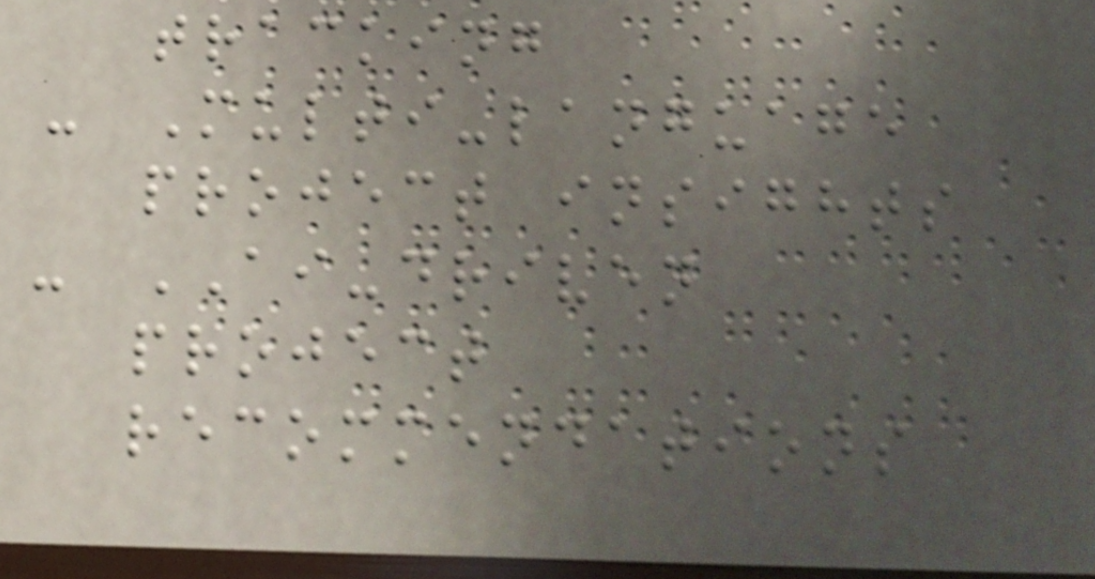tracking
- Multi-language
project insights
- AI-driven
project
recommendations
